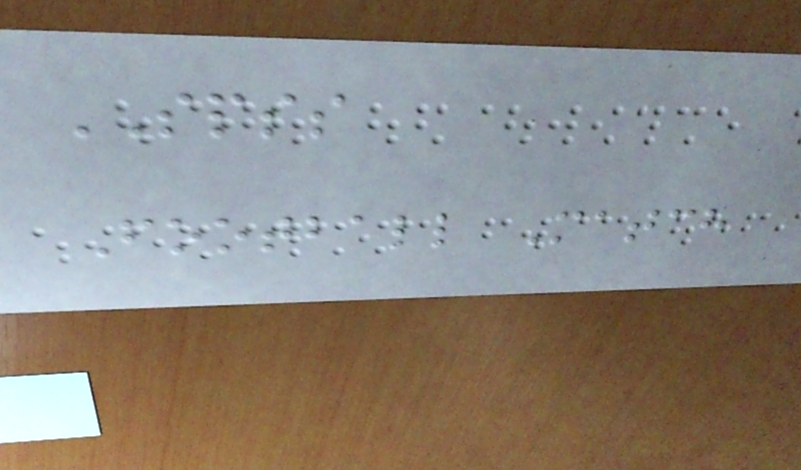SPSS
Football Match
